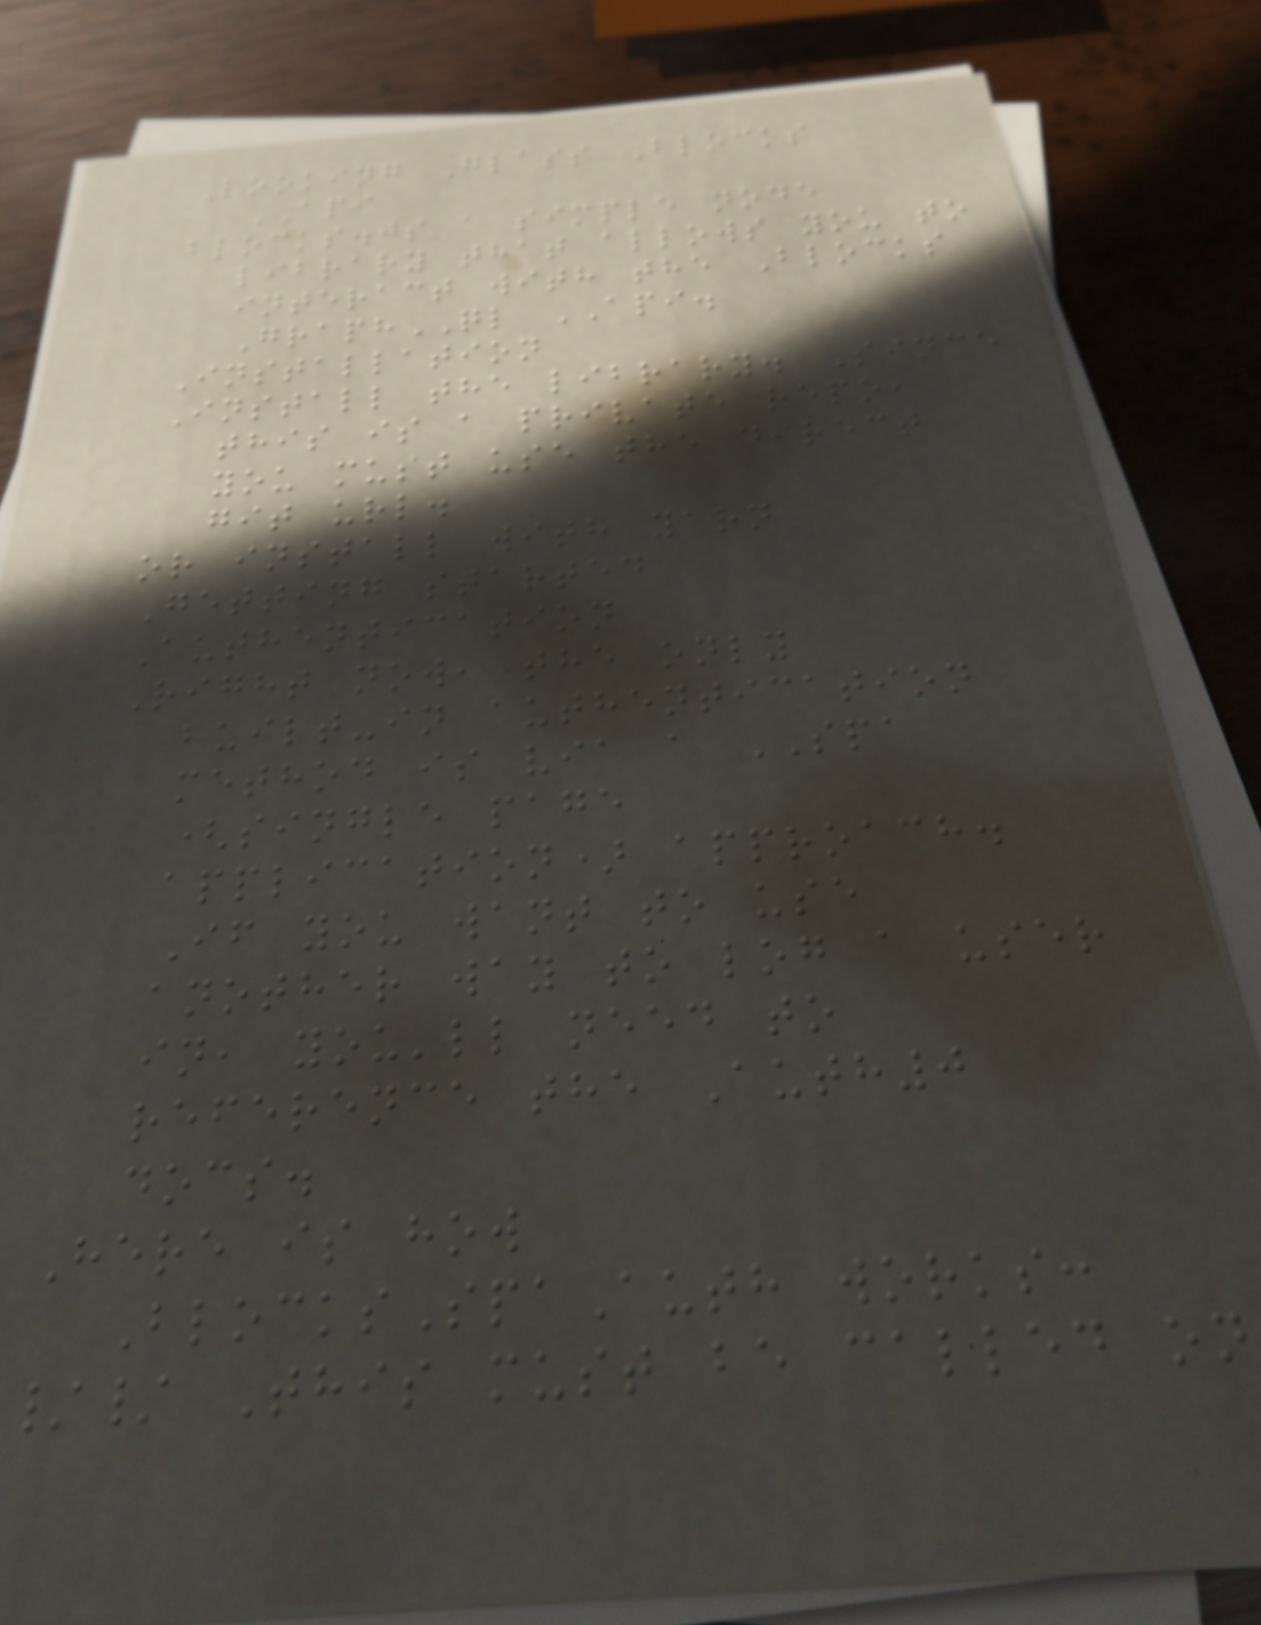Looking Glass Blocks
API
blocks.js a simple node
library that allows you to
interact with the Blocks
GraphQL API.
Installation
Install the library. Since
this is a private repo,
you must use the direct
git url.
or install with yarn
Getting started
Authentication
Right now, the only
built-in authentication
method is via a SPA
(single page
application) approach.
If you want to use
another way to log a user
in, you'll need to
reference the Auth0
docs.
Here is how
BlocksSpaAuth works:
// This must be called on
